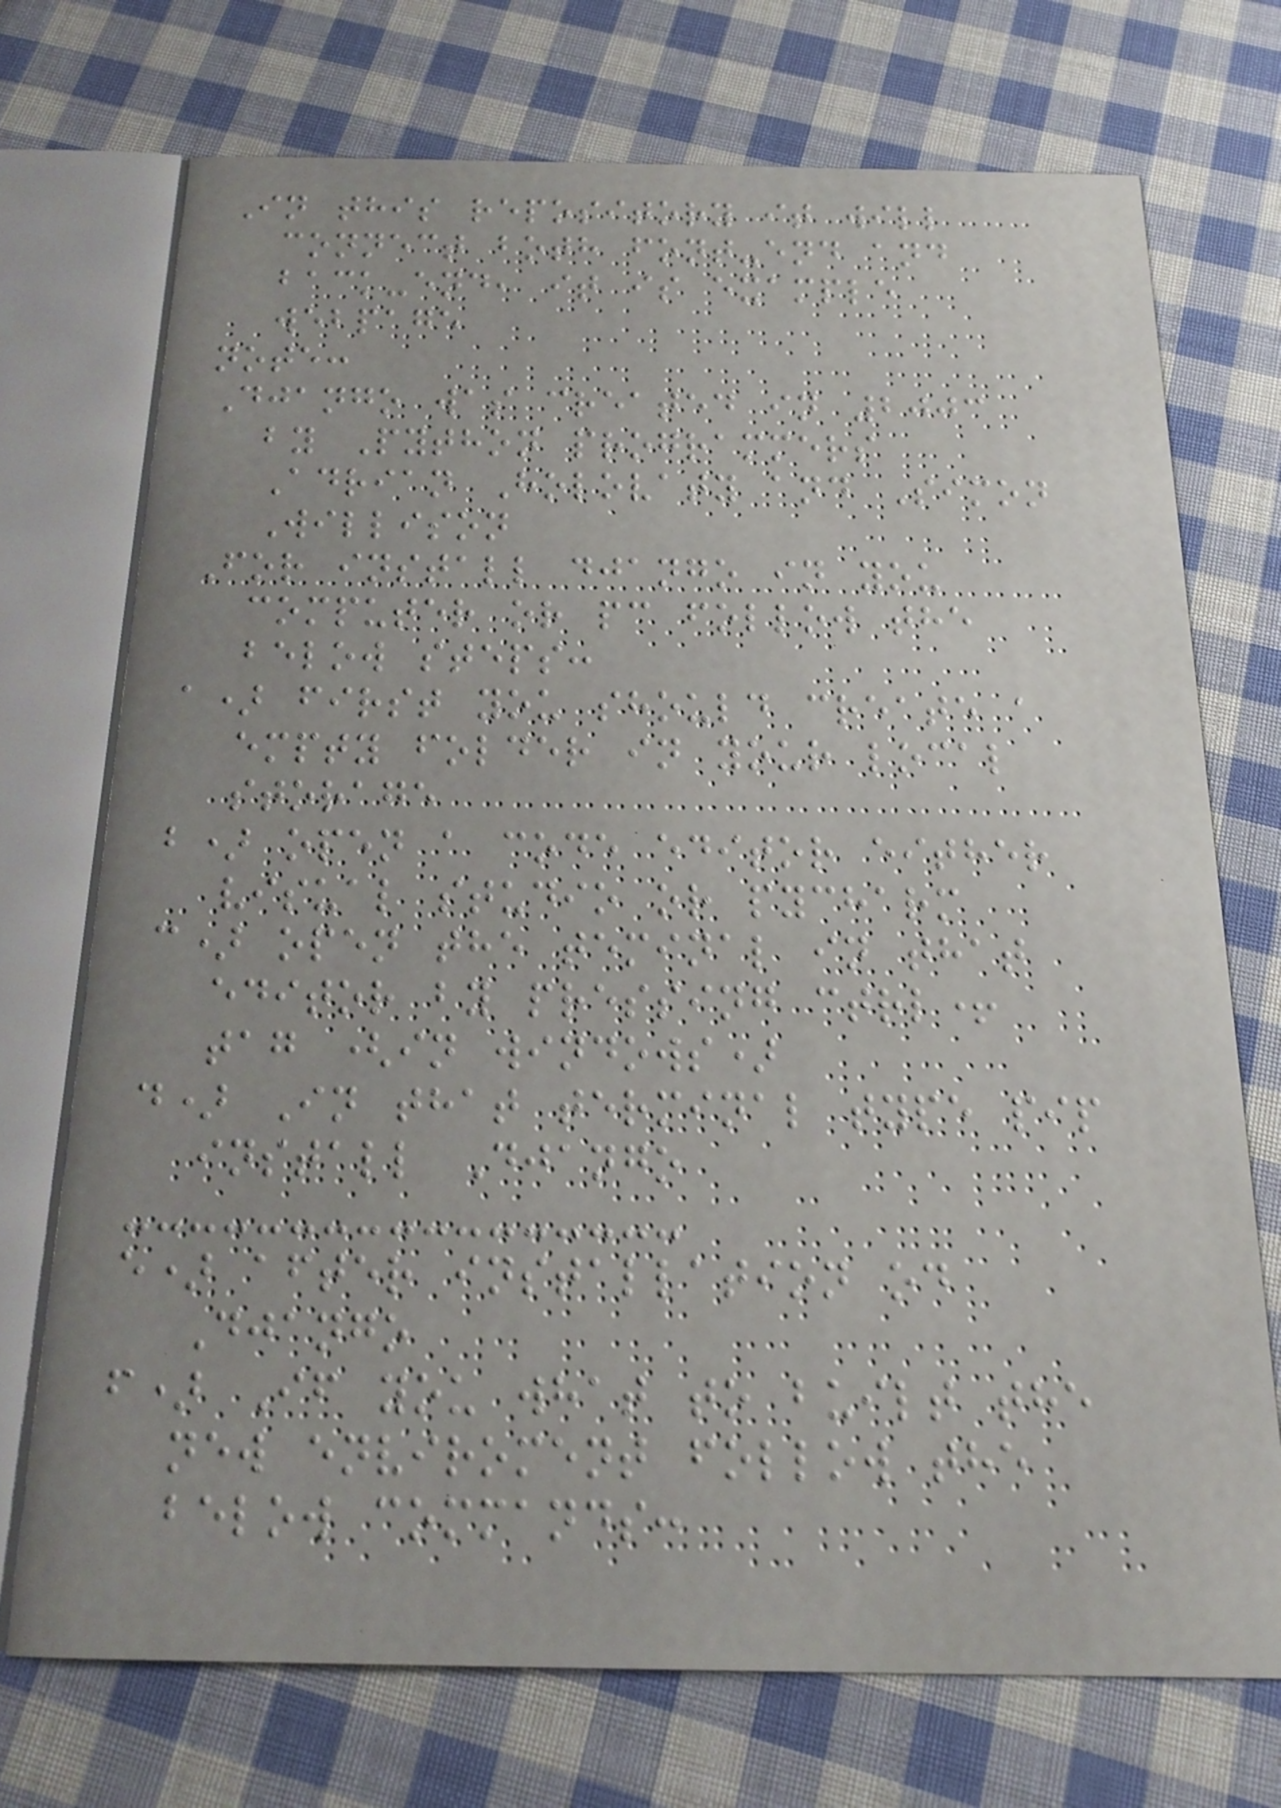In this repository it will
connect both font-end and
back-end, it is example
webpage
note:
Django was created in 2003
by Python programmers
Adrian Holovaty and Simon
Willison
For install django in you
computer or pc follow the
below steps:
a) first you should create a
empty folder in your local
storage
b) open a code editor either
visual studio or pycharm
c) open the teminal in that
editor by pressing ctrl+
tag (in windows)
d) In that terminal type pip
install Django
e) after installation od
Django
f) If you what to built the
new enviroment follow the
below commands:
